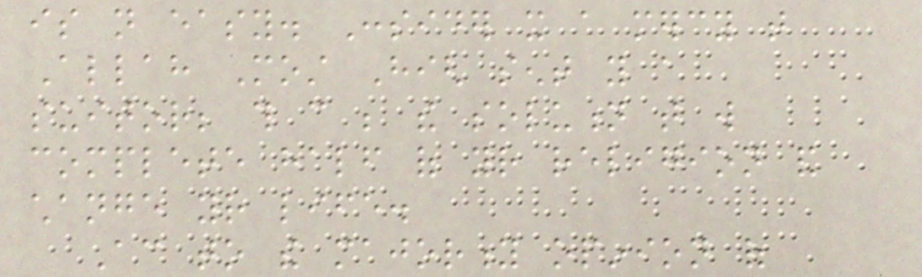is not easy. Consider it a mercy that
Allah Most High sent you a
suitor; this can be the solution that will
complete half of your religion and
change your life.
According to the majority opinion of
